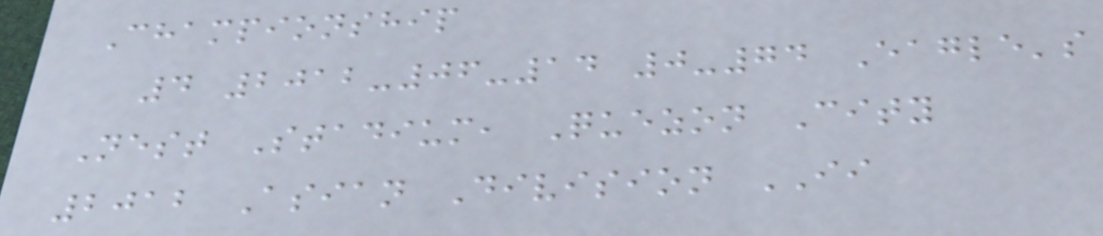Championship
4 2012-06-14 0-74 Eagle's
Nest Stadium, Quezon City
2012 Asian Division II
